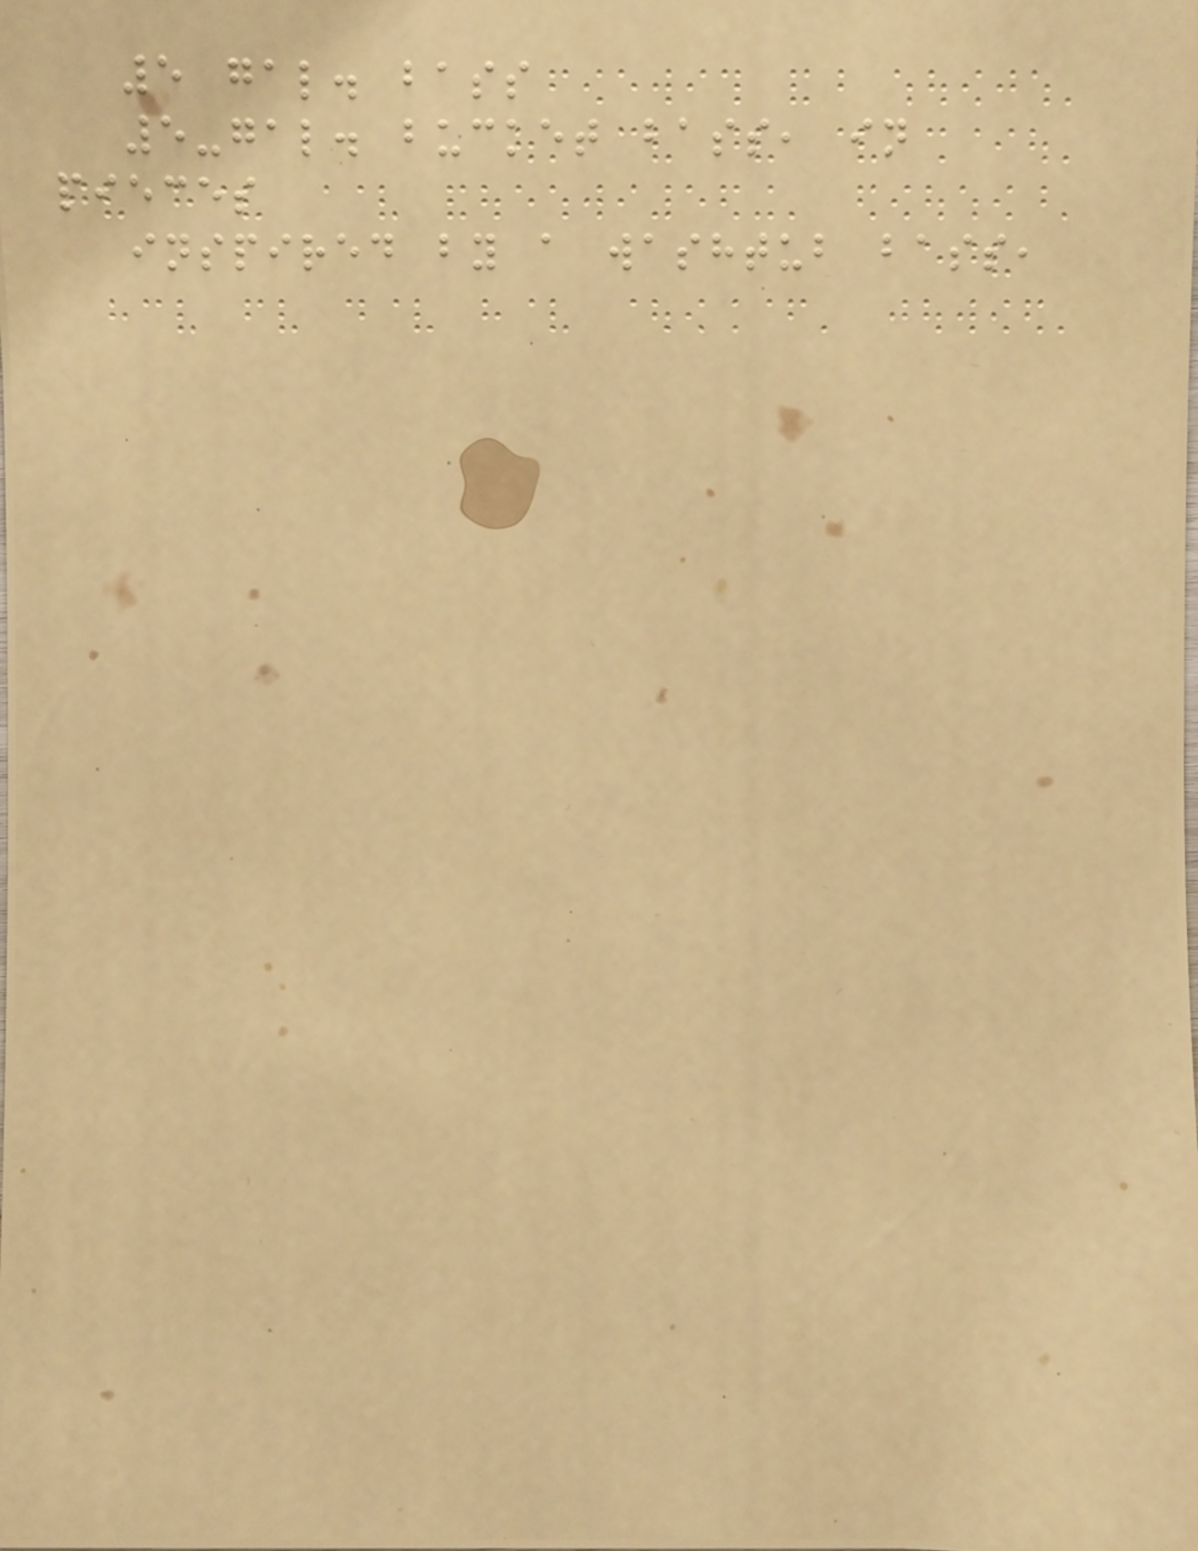5 gal. bass
5-gal. bucket bass, in
pieces
inspired by a washtub bass,
